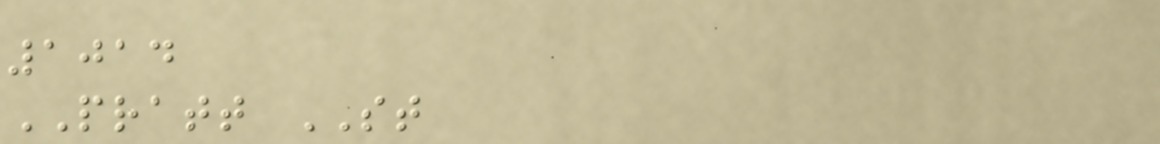1014
PRATT ST
